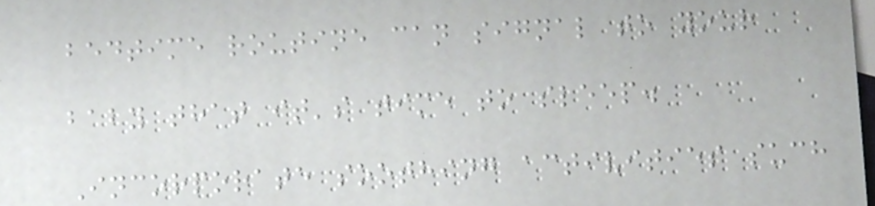bedtime routine can signal to your
baby that it's time to sleep.
Incorporate soothing activities such
